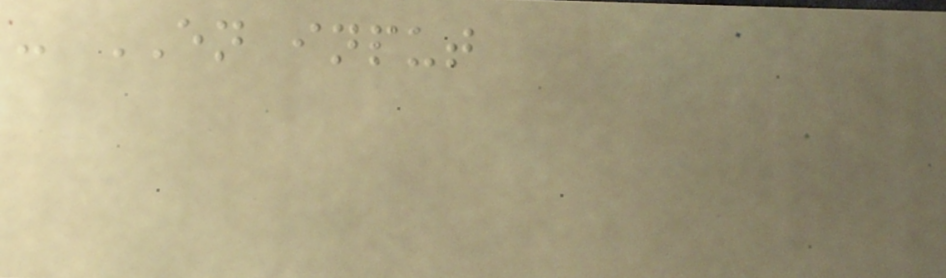- EN input
